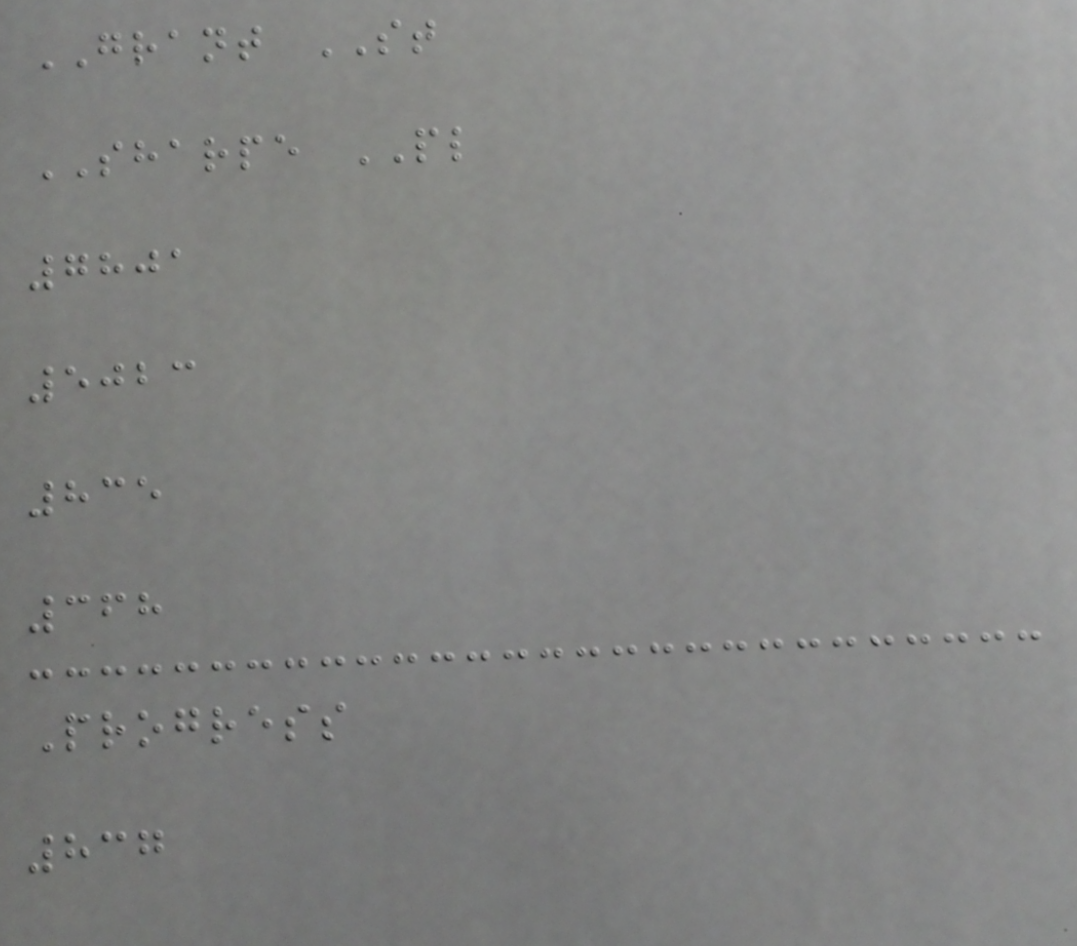GRANT ST
SHARPE PL
7801
5023
835
368
Progress
837
